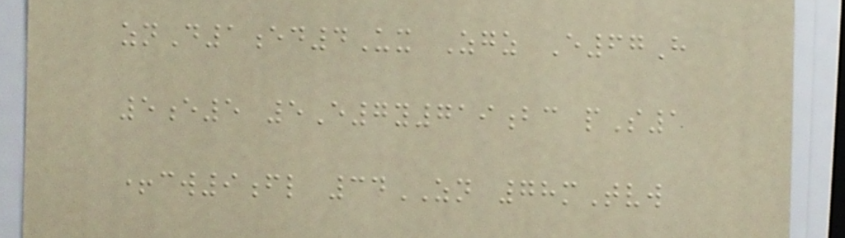znD1ed4Ux Zgz E67H
5e5 5E7y719bc pS1
+cw9fl 34ZN 78mTvw
